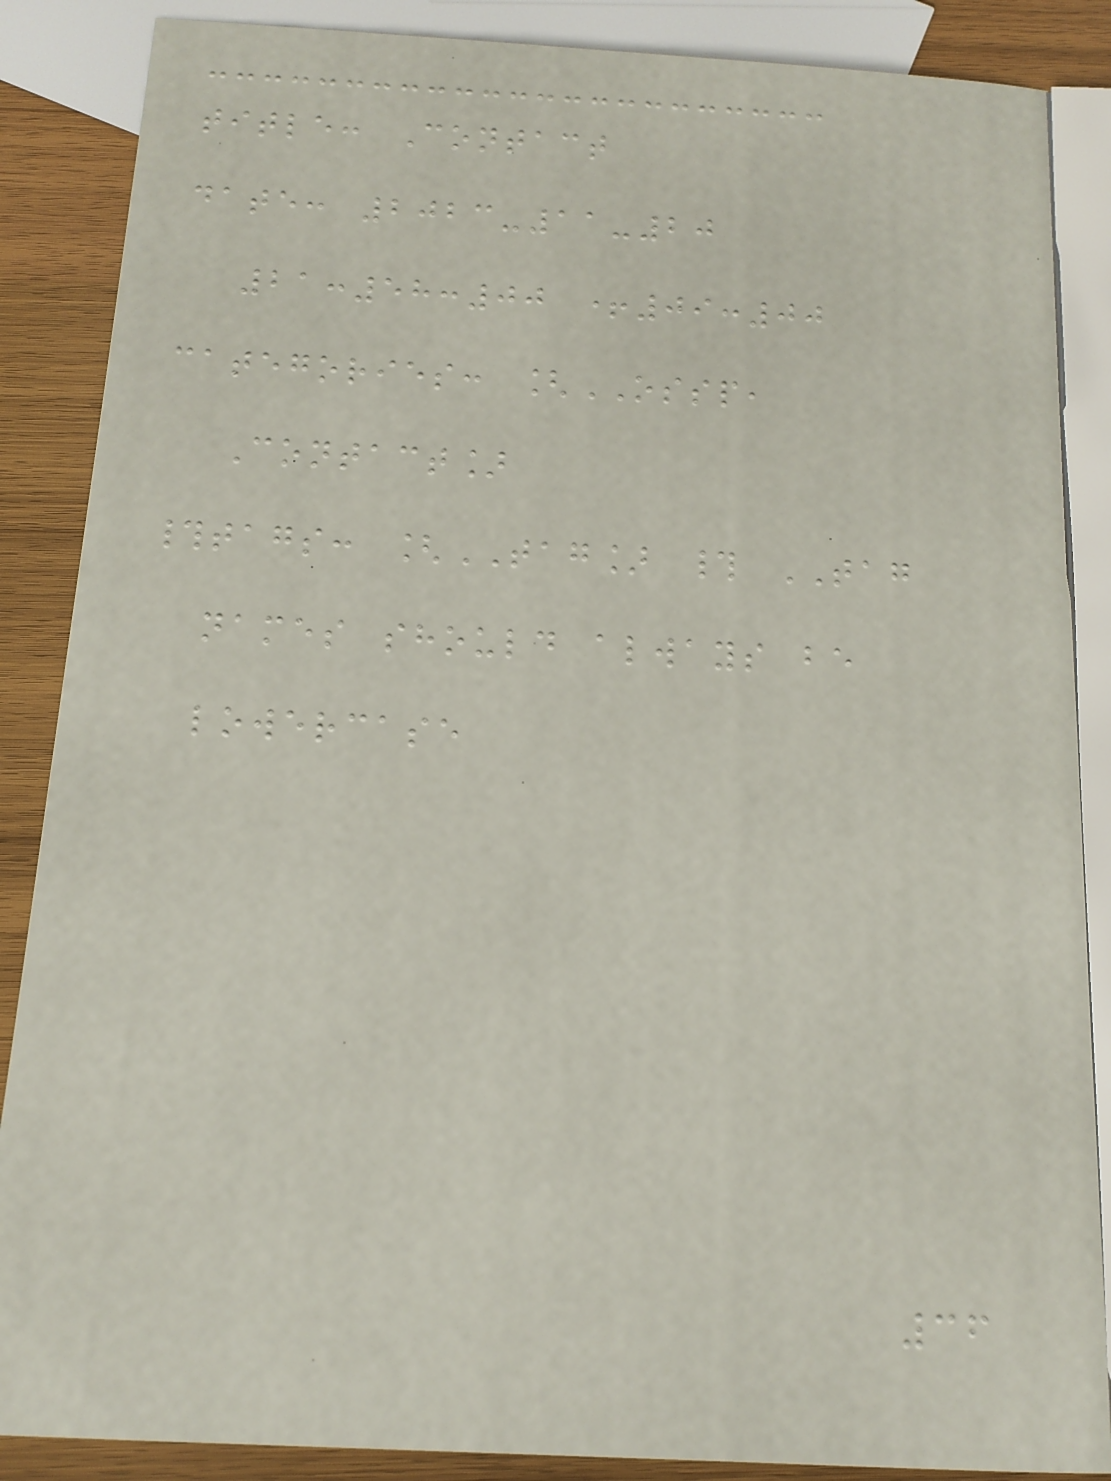title: Contact
date: 2023-11-20
21:58:00 +09:00
categories: [OSSP,
Contact]
#tags: [TAG] # TAG
names should always be
lowercase
36
